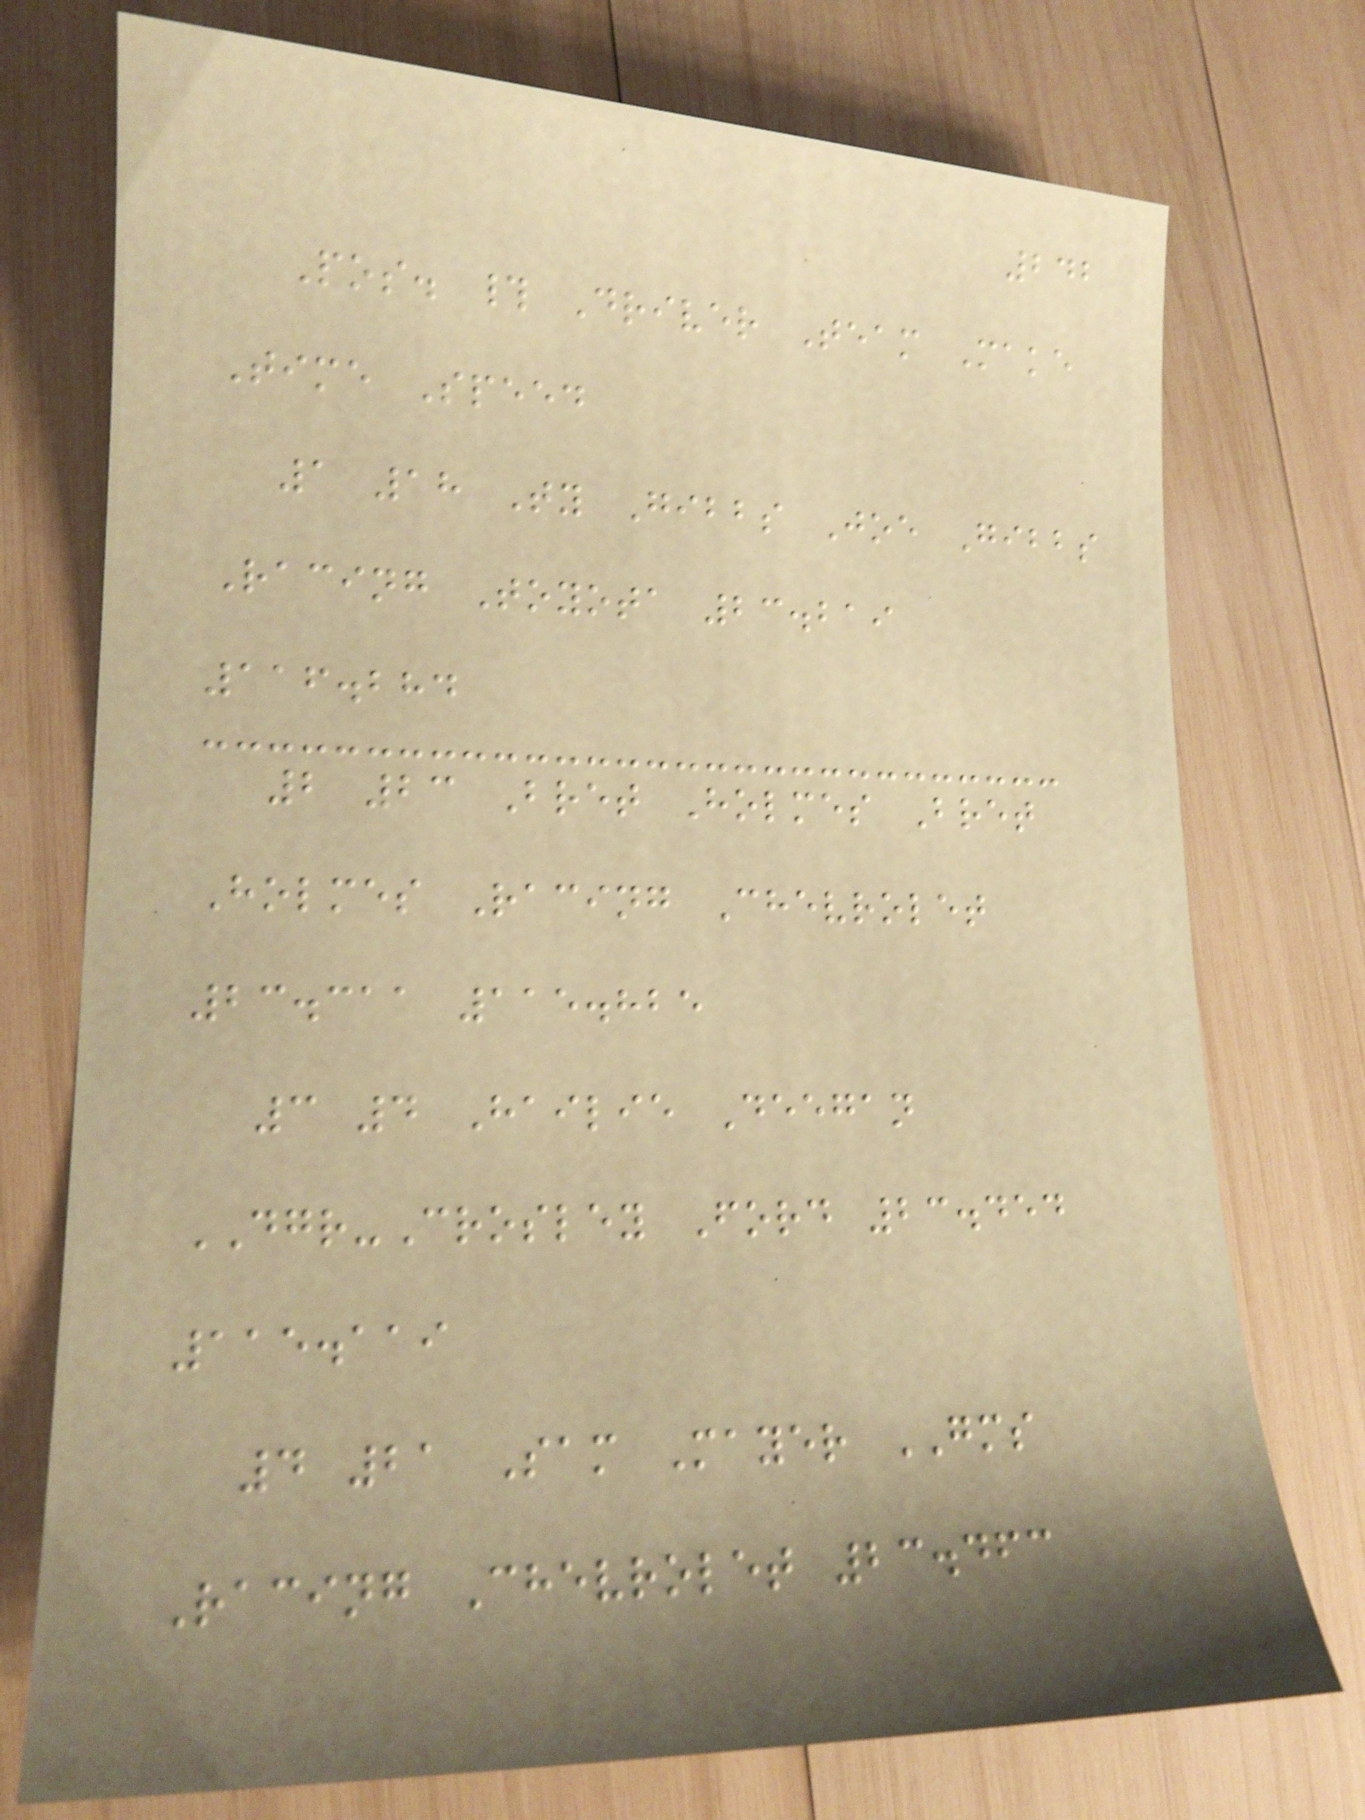242
Pos. # Driver Team Make
Time Speed
1 18 Ty Gibbs Joe Gibbs
Racing Toyota 23.219
116.284
2 23 Bret Holmes Bret
Holmes Racing Chevrolet
23.311 115.825
3 4 Hailie Deegan
DGR-Crosley Ford 23.454
115.119
4 21 Sam Mayer GMS
Racing Chevrolet 23.463
